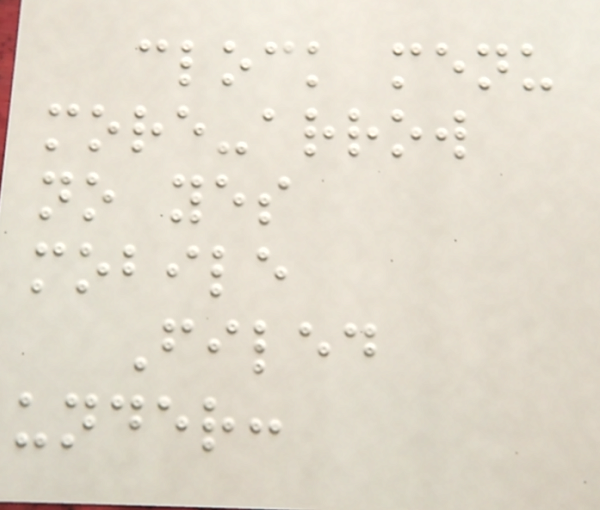clock menu
more-arrow
no yes
mobile
Filed
under:
